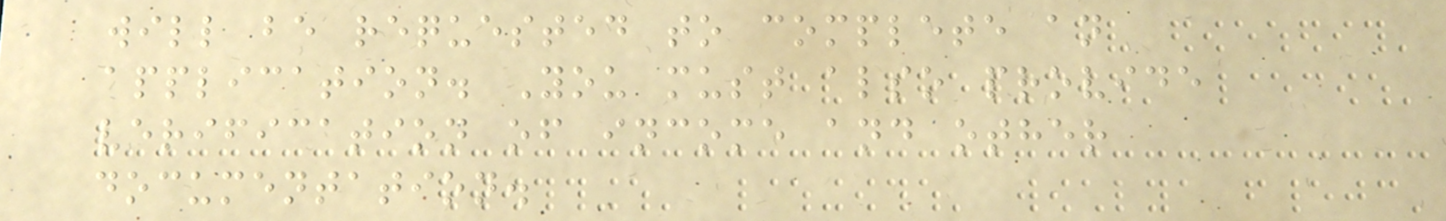will be requested to complete an
application. You must also provide
verification of income and other
documentation.
